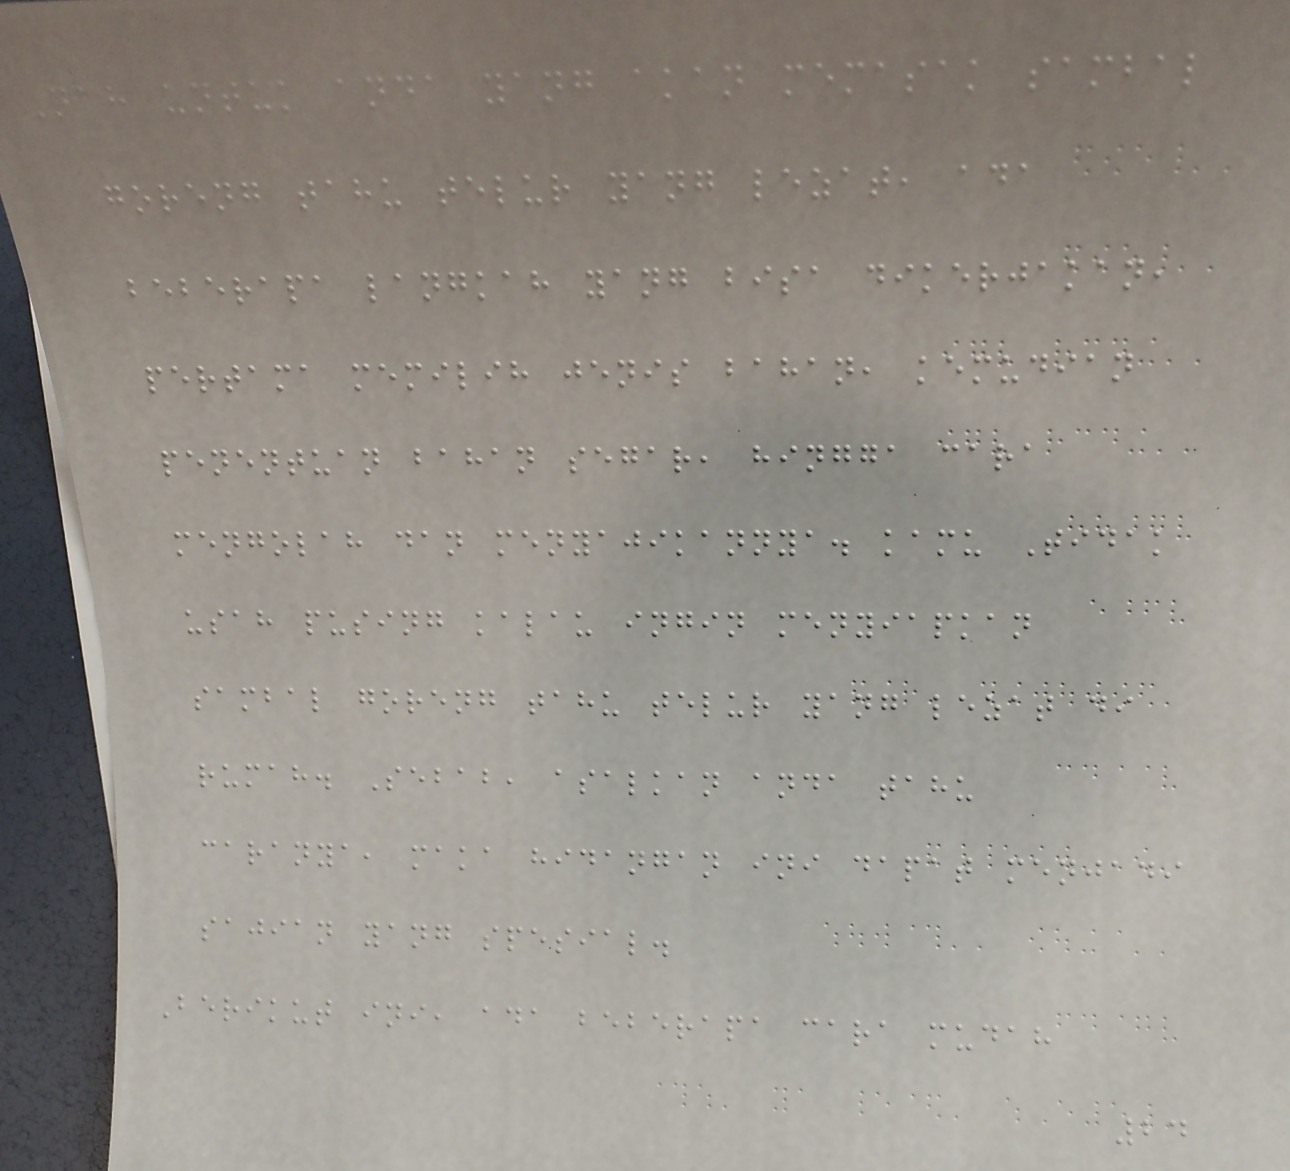Nah untuk anda yang akan memasak sambal
goreng tahu telur yang lezat, ada
beberapa langkah yang bisa dikerjakan,
pertama memilih jenis bahan, kemudian
penentuan bahan segar, hingga cara
mengolah dan menyajikannya. kamu Tidak
usah pusing kalau ingin menyiapkan
sambal goreng tahu telur yang lezat di
rumah. Sebab, asalkan anda tahu
caranya, maka hidangan ini dapat menjadi
sajian yang spesial.
Berikut ini, ada beberapa cara mudah
24
